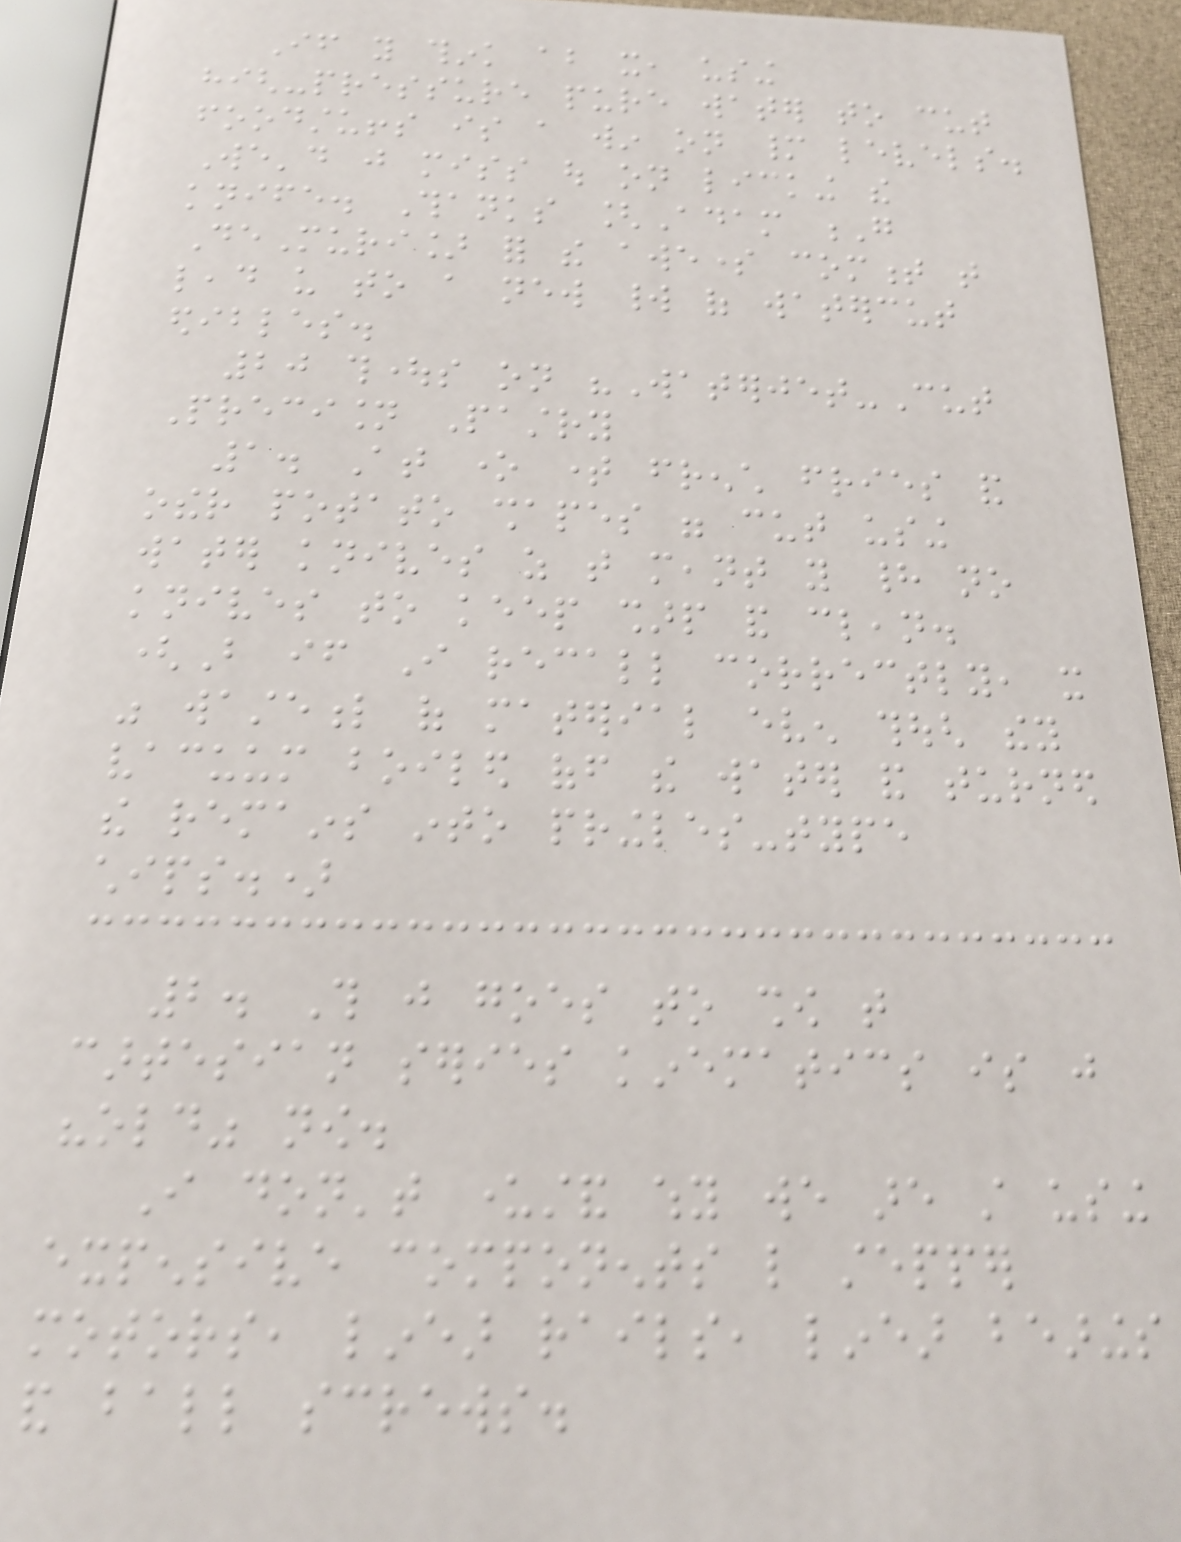If you think about it, using
high-pressure pure water to cut
foodstuffs is a win on many levels.
We'd just miss out on licking the
knife. Thanks [Adam G
DeMuri] for the awesome comment that
lead us to a new world of watercut
edibles.
20 thoughts on "Waterjet-Cut
Precision Pastry
1. At one time french fries and
other potato shapes were cut using
water knives as that meant you had no
knives to keep sharp and clean.
(But if I recall correctly, it
was wasteful of material even though they
vacuum boiled off the water and turned
the remains into pringles-type
chips.)
2. This just goes to show that
cartesian series kinematics is just
"old" now.
I don't understand why we are still using
expensive components like stepper
motors, linear rails, linear bearings
and ball screws.
